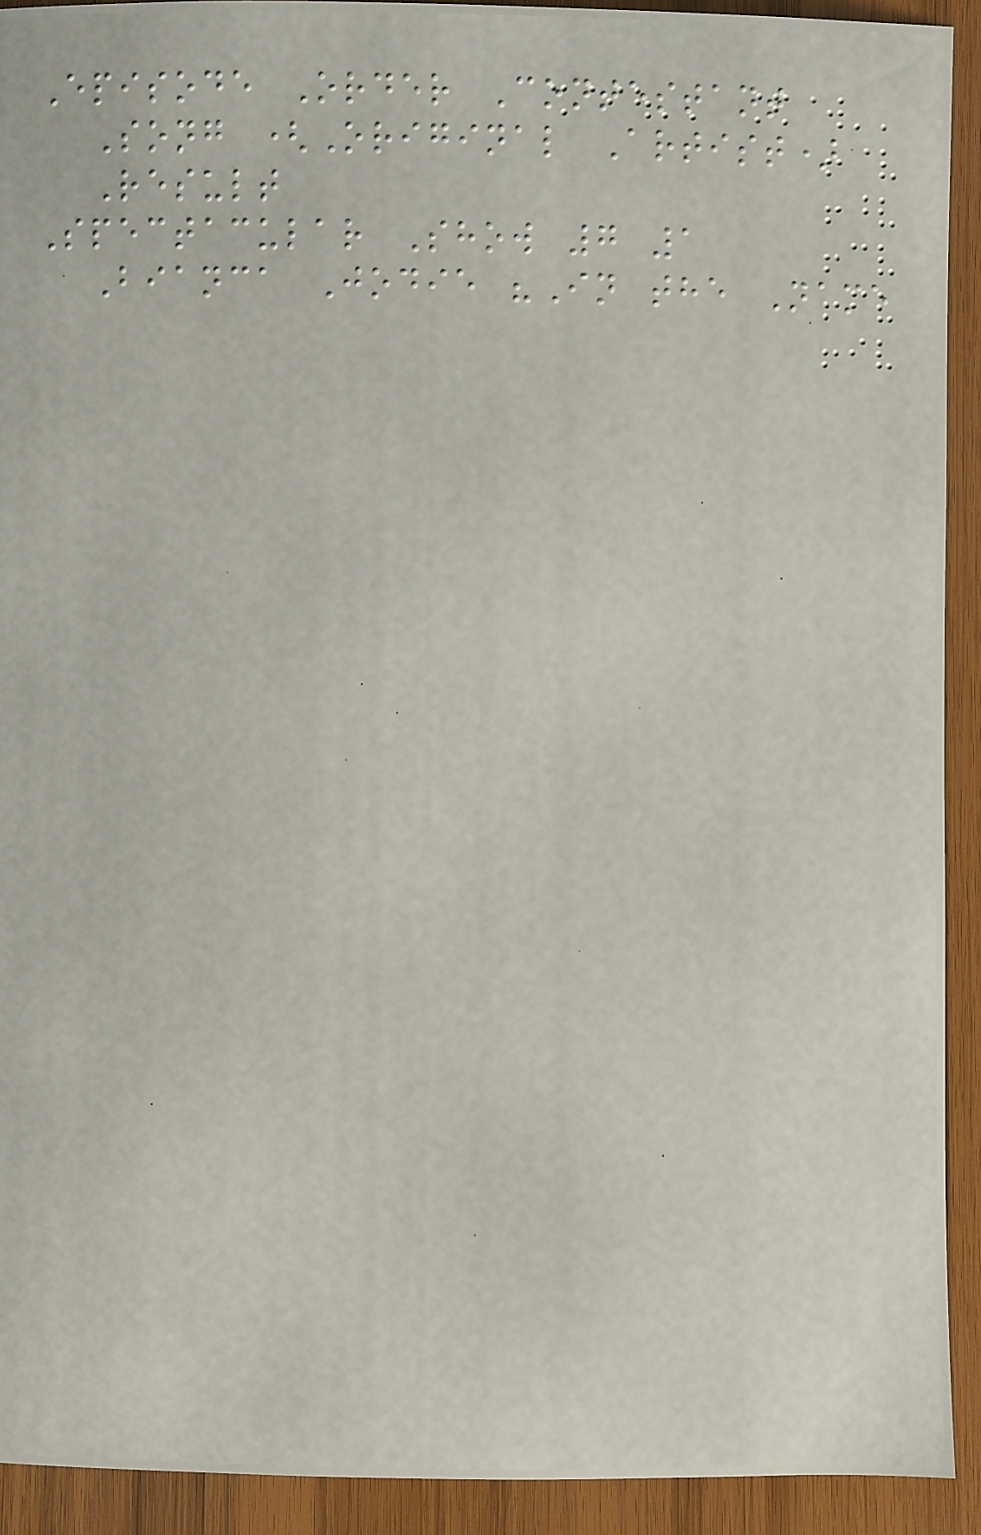Episode Order Contestant
Song (Original Artist)
Result
Spectacular Show 7 1
Bianca Jodie "In the Name
